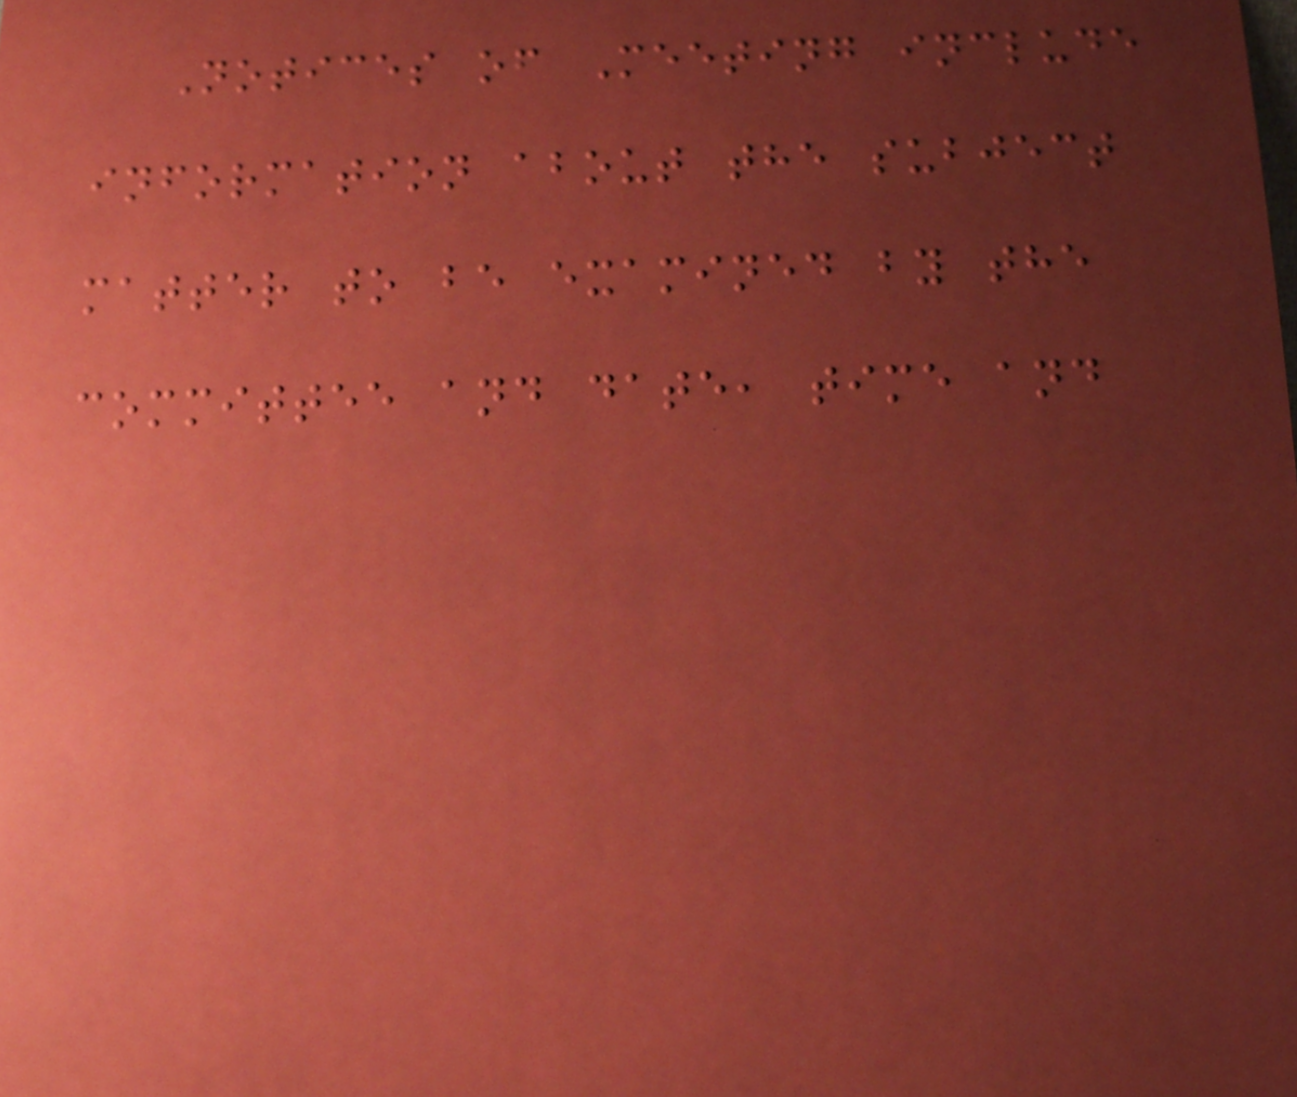Notices of Meeting include
information about the subject
matter to be examined by the
committee and date, time and
